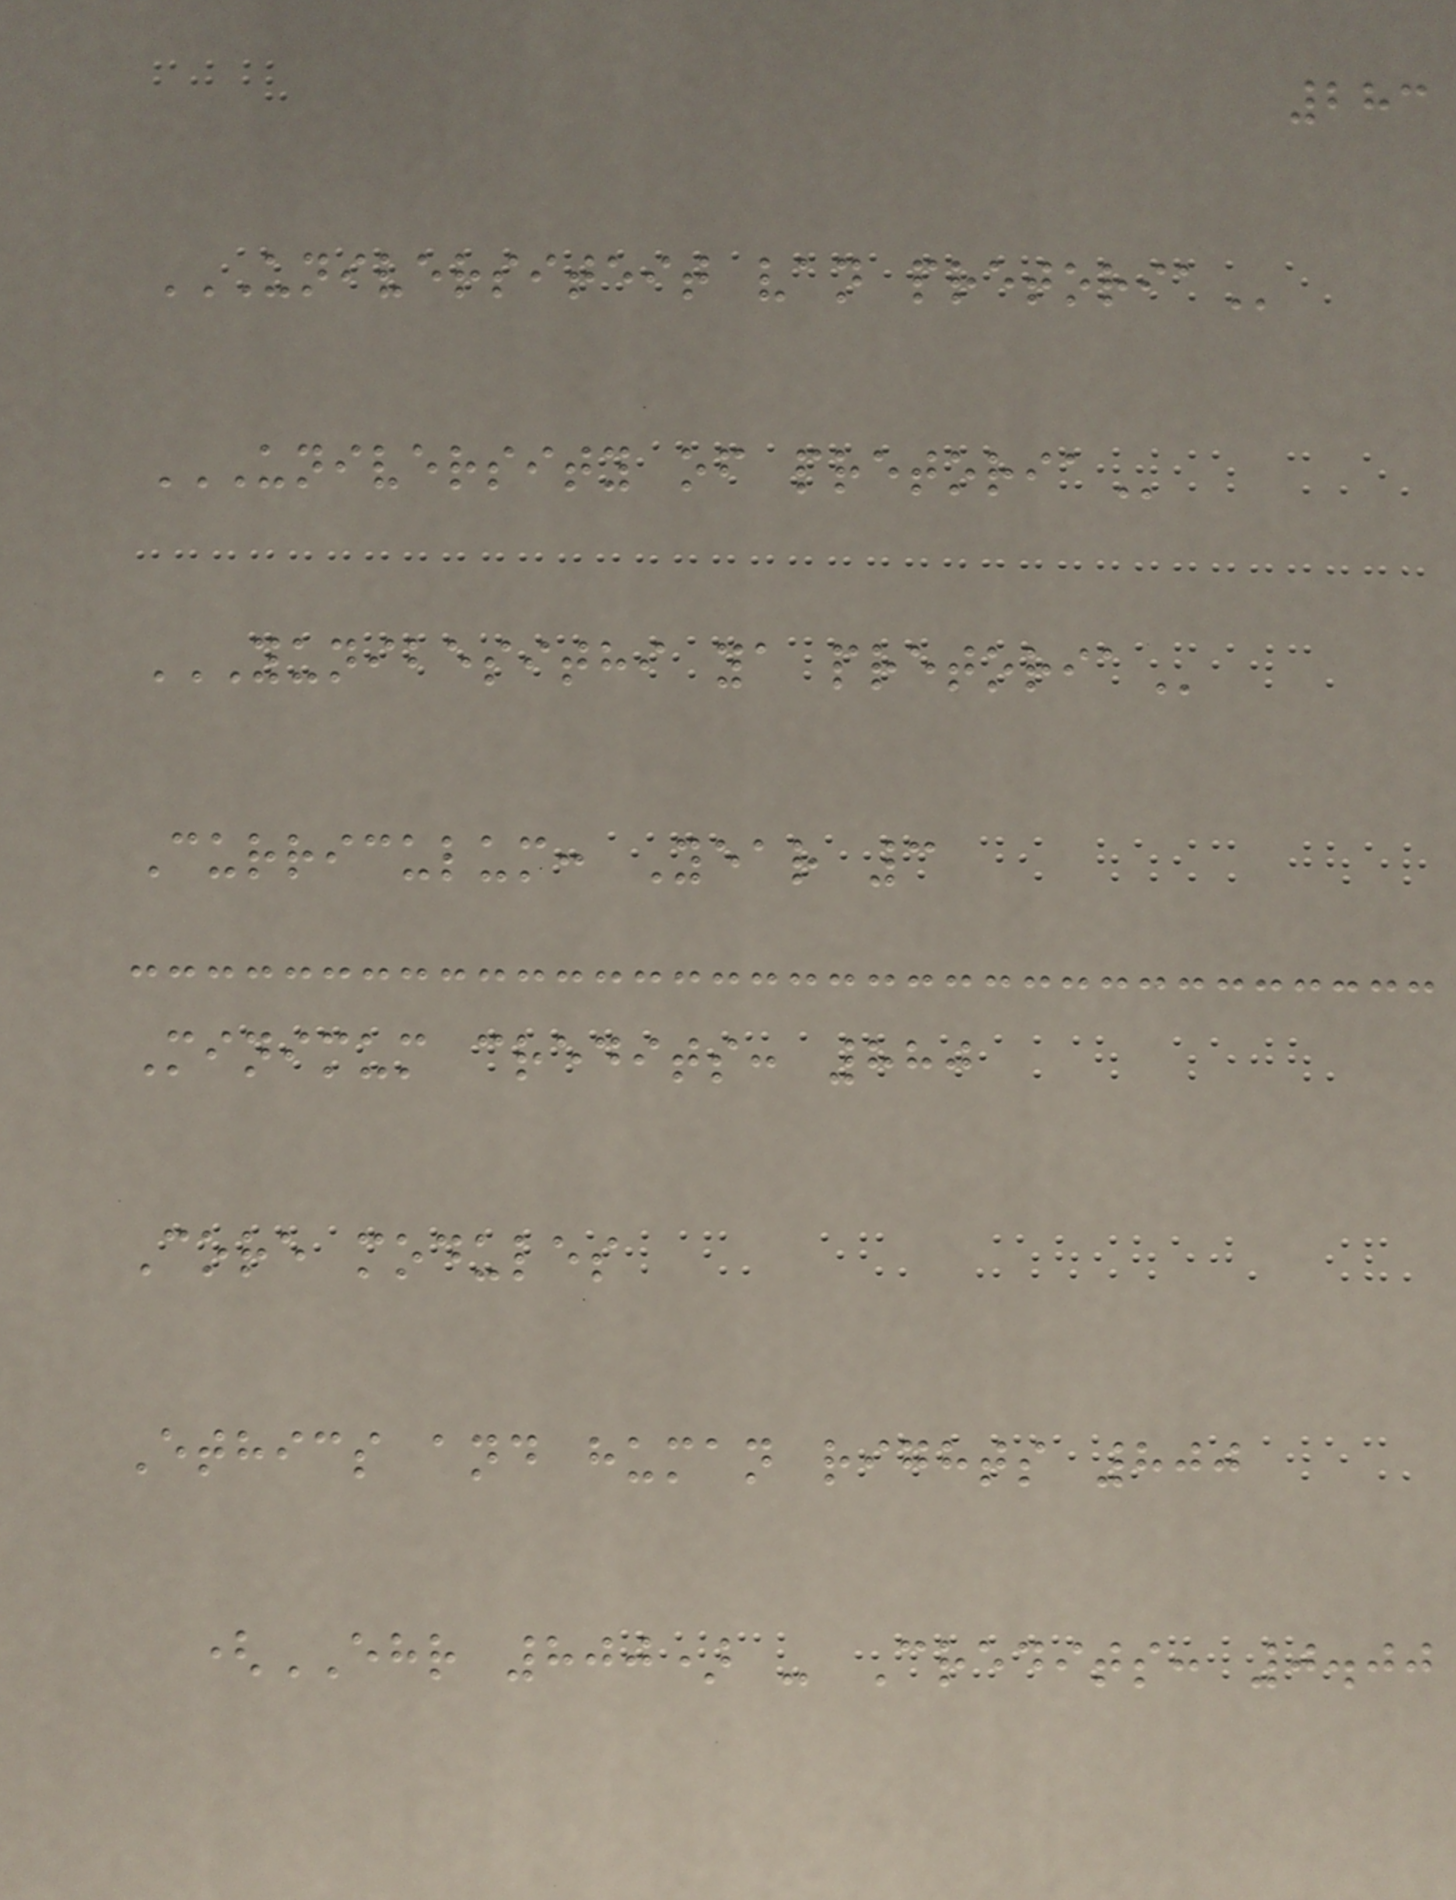283
UNIVERSITEIT VAN PRETORIA
UNIVERSITY OF PRETORIA
YUNIBESITHI YA PRETORIA
Curriculum: Year 3
Minimum credits: 880
Core modules
Ethics and human rights 800
(EHR 800) - Credits: 0.00
